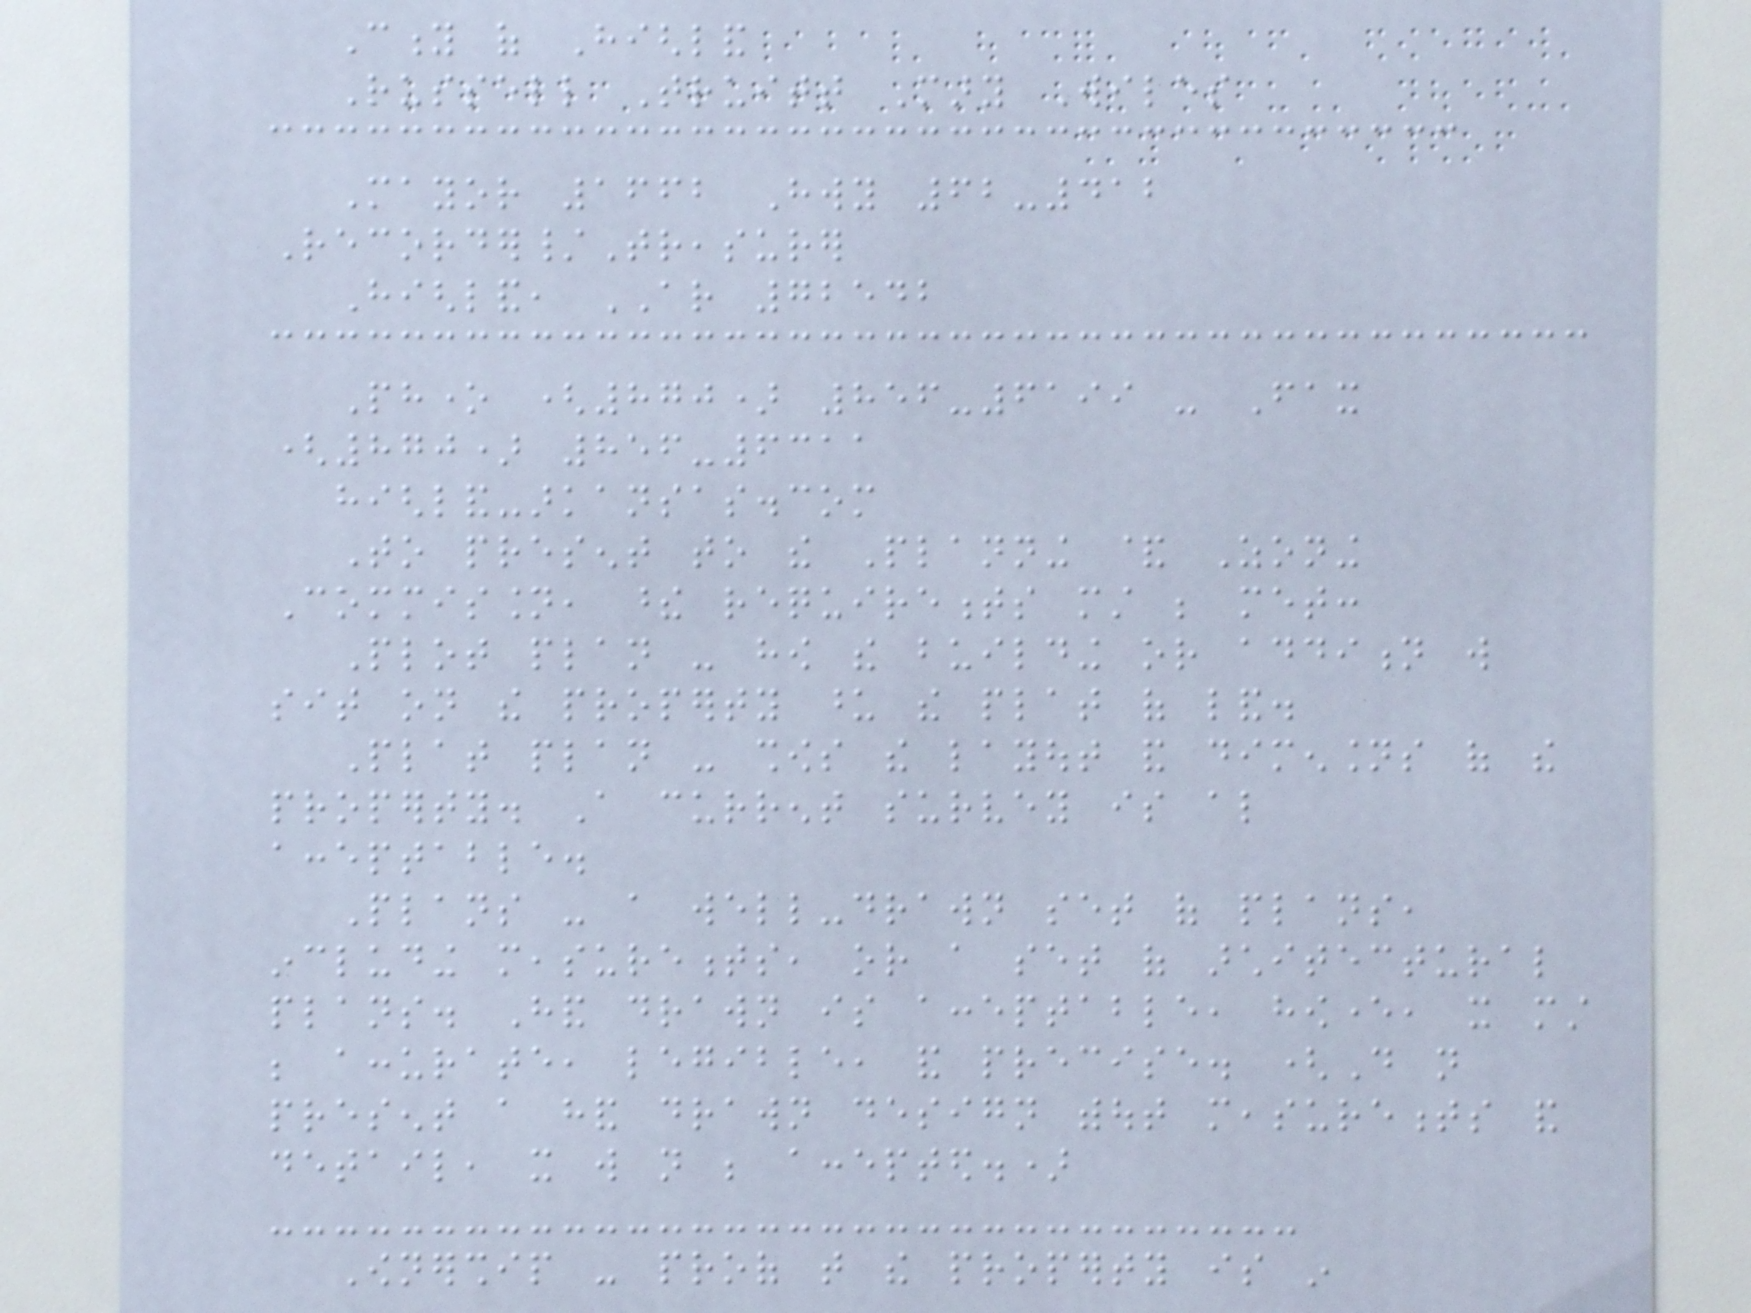City of Highland
Russell Truitt Mary Wiles
Mayor 1662 Hwy 62-412
Recorder/Treasurer
Highland, AR 72542
Phone (870) 856-6199 - Fax
(870) 856-6311
highland-arkansas.com
To present to the Planning & Zoning
Commission, these requirements must be met:
Plot plan - how the building or addition will
sit on the property upon the plat of land.
Plat plan - shows the layout and dimensions of the
property. A current survey is also
acceptable.
Plans - a well-drawn set of plans,
including measurements, or a set of architectural
plans. Hand drawn is acceptable, however, it must
be accurate, legible, and precise. (Do not
present a hand drawn design without measurements and
detail, it will not be accepted.)
Ownership - proof that the property is in
